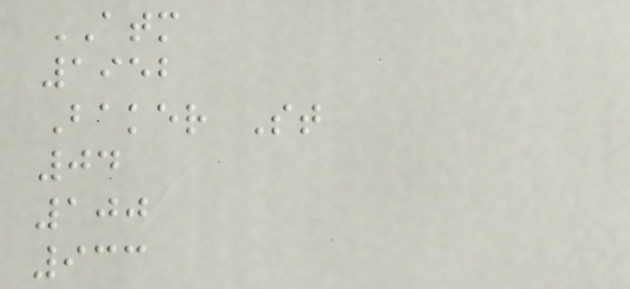ATM
1952
Baker St
04
100
933
